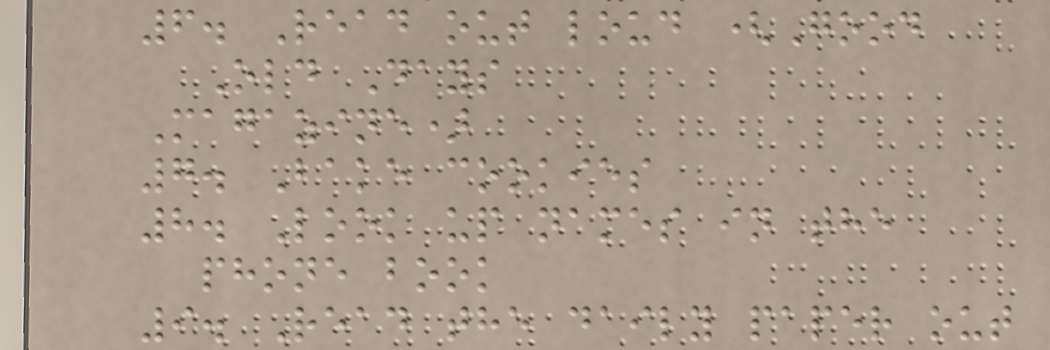6. Read out loud (Good
Old Days
Magazine)
7. Bake cookies
8. Look up names in the
phone book
9. Read the daily paper out
